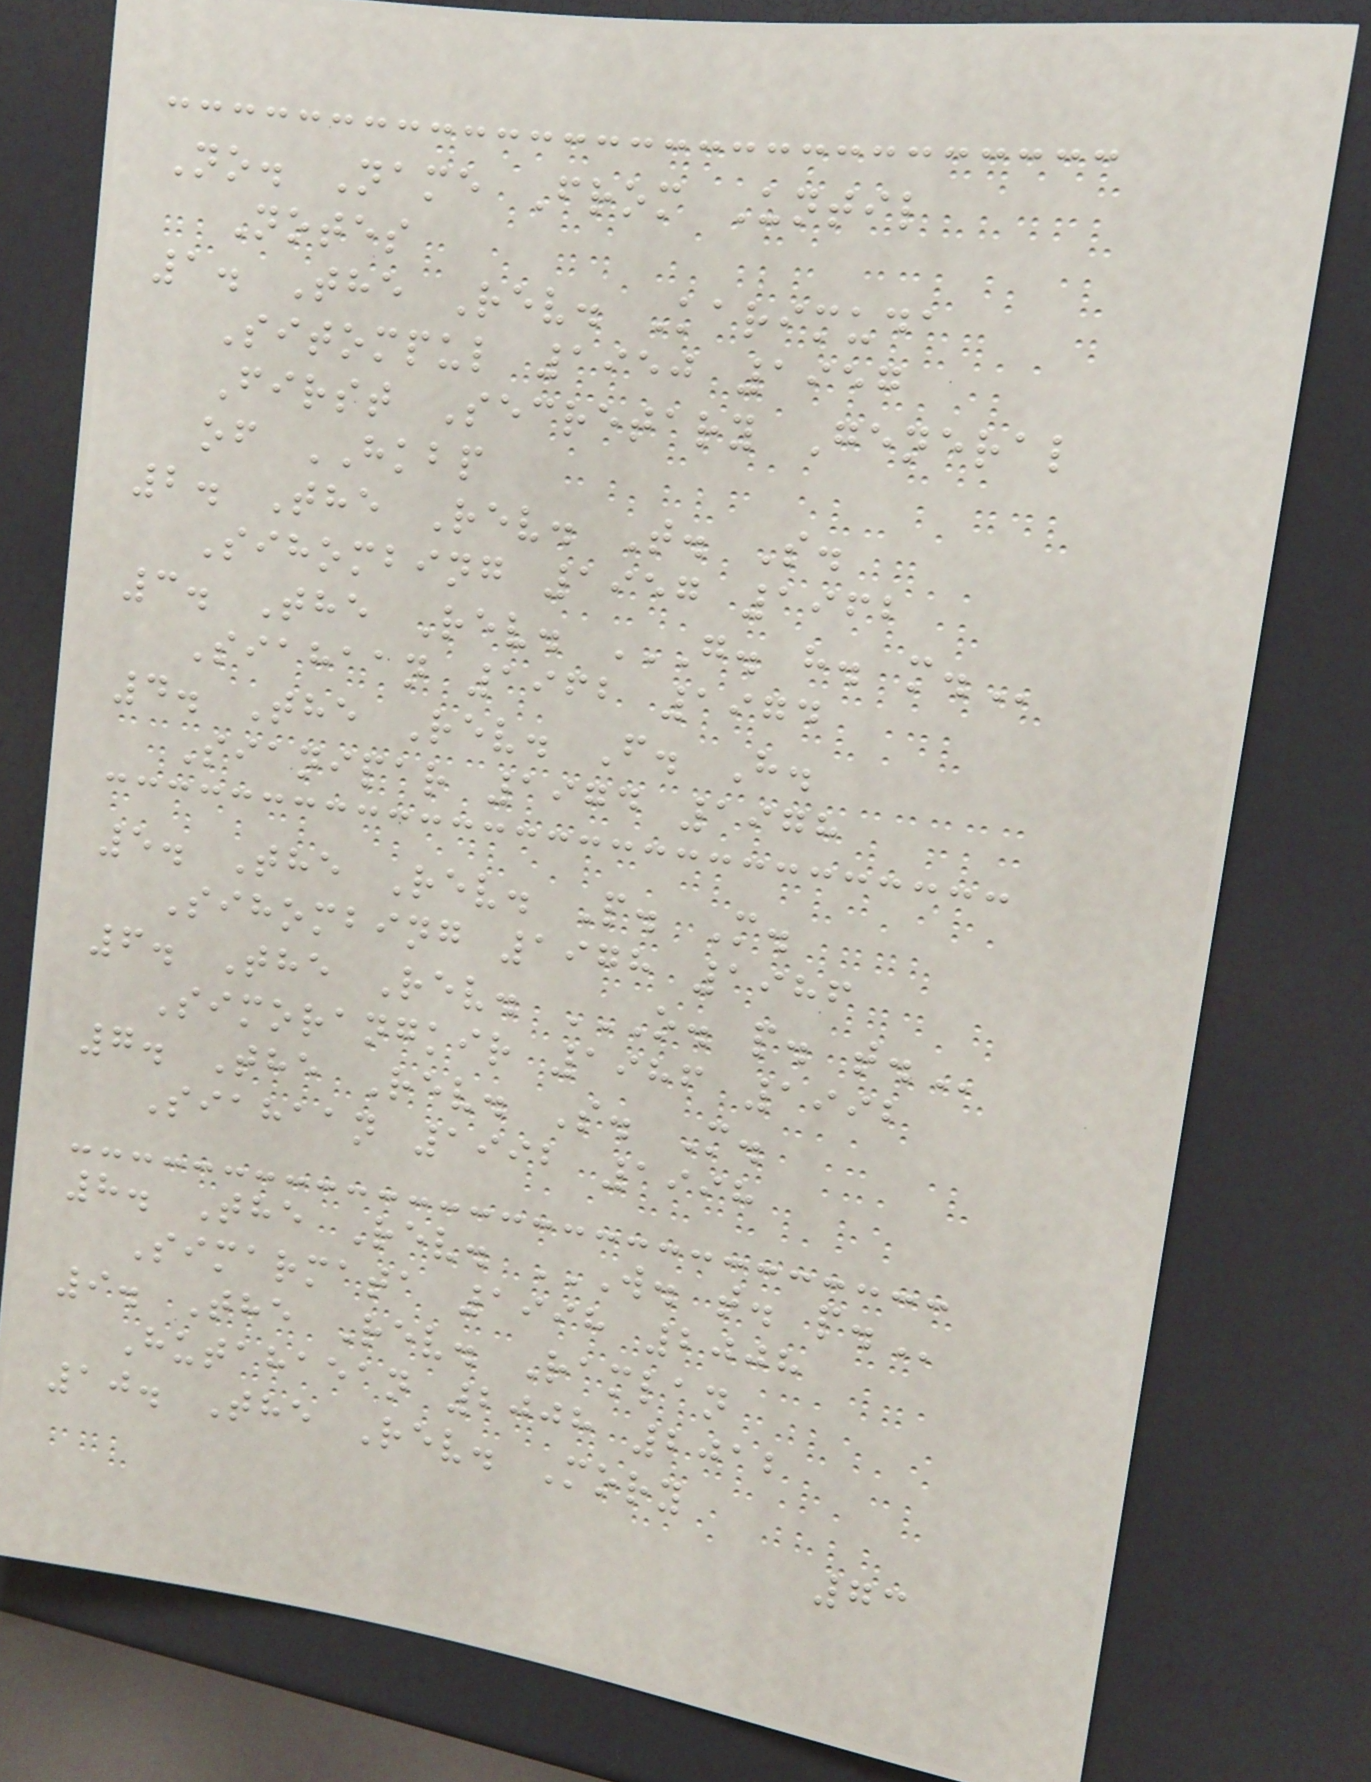No. Name From Until
Notes
1. The Rev. Karimuda
Sitompul 1950 1957
First Secretary General
of HKBP
2. The Rev. T. S.
Sihombing 1957 1962
3. The Rev. G. H. M.
Siahaan 1962 1974
4. The Rev. F. H.
Sianipar 1974 1978
5. The Rev. P. M.
Sihombing 1978 1986
6. The Rev. O. P. T.
Simorangkir 1986 1992
7. The Rev. S. M.
Siahaan 1992 1998
8. The Rev. W. T. P.
Simarmata 1998 2008
9. The Rev. Ramlan
Hutahaean 2008 2012
10. The Rev. Mory
73
